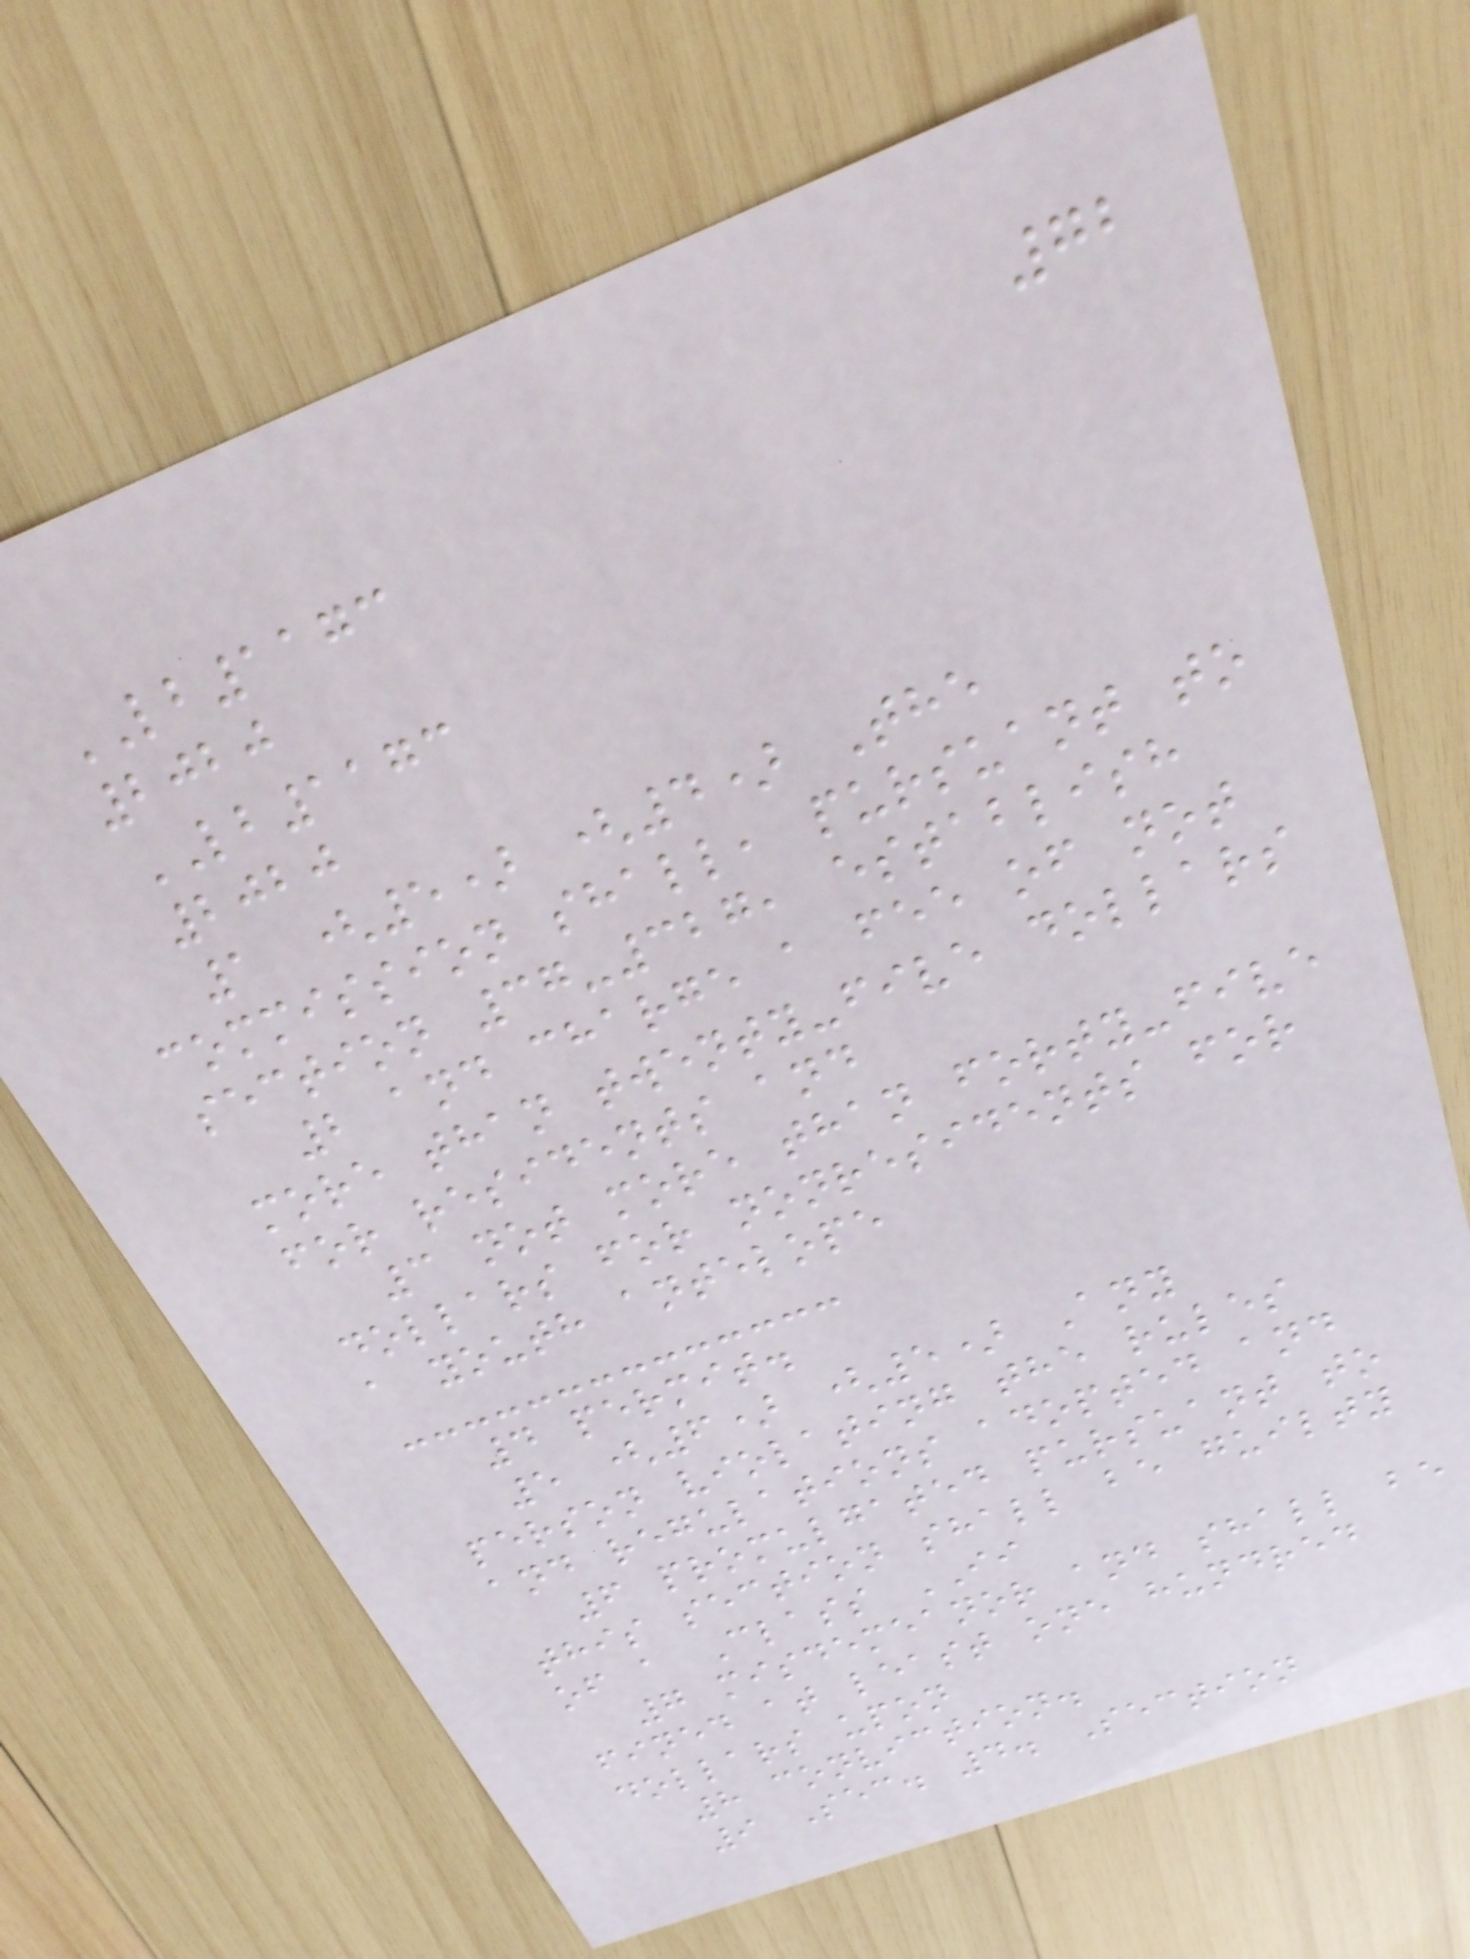72
LB1173
2020
LB1173
2020
1 (5) (4) The
commission shall, pursuant to
section 37-327, establish
2 and charge a fee of not
more than twenty-five dollars
for residents and
3 not more than forty-five
dollars for nonresidents for
a youth antelope
4 permit.
5 (6) (5) Any
person violating the rules
and regulations adopted and
6 promulgated pursuant to
this section shall be guilty
of a Class II
7 misdemeanor and shall be
fined at least one hundred
dollars upon
8 conviction.
9 Sec. 4. Section
